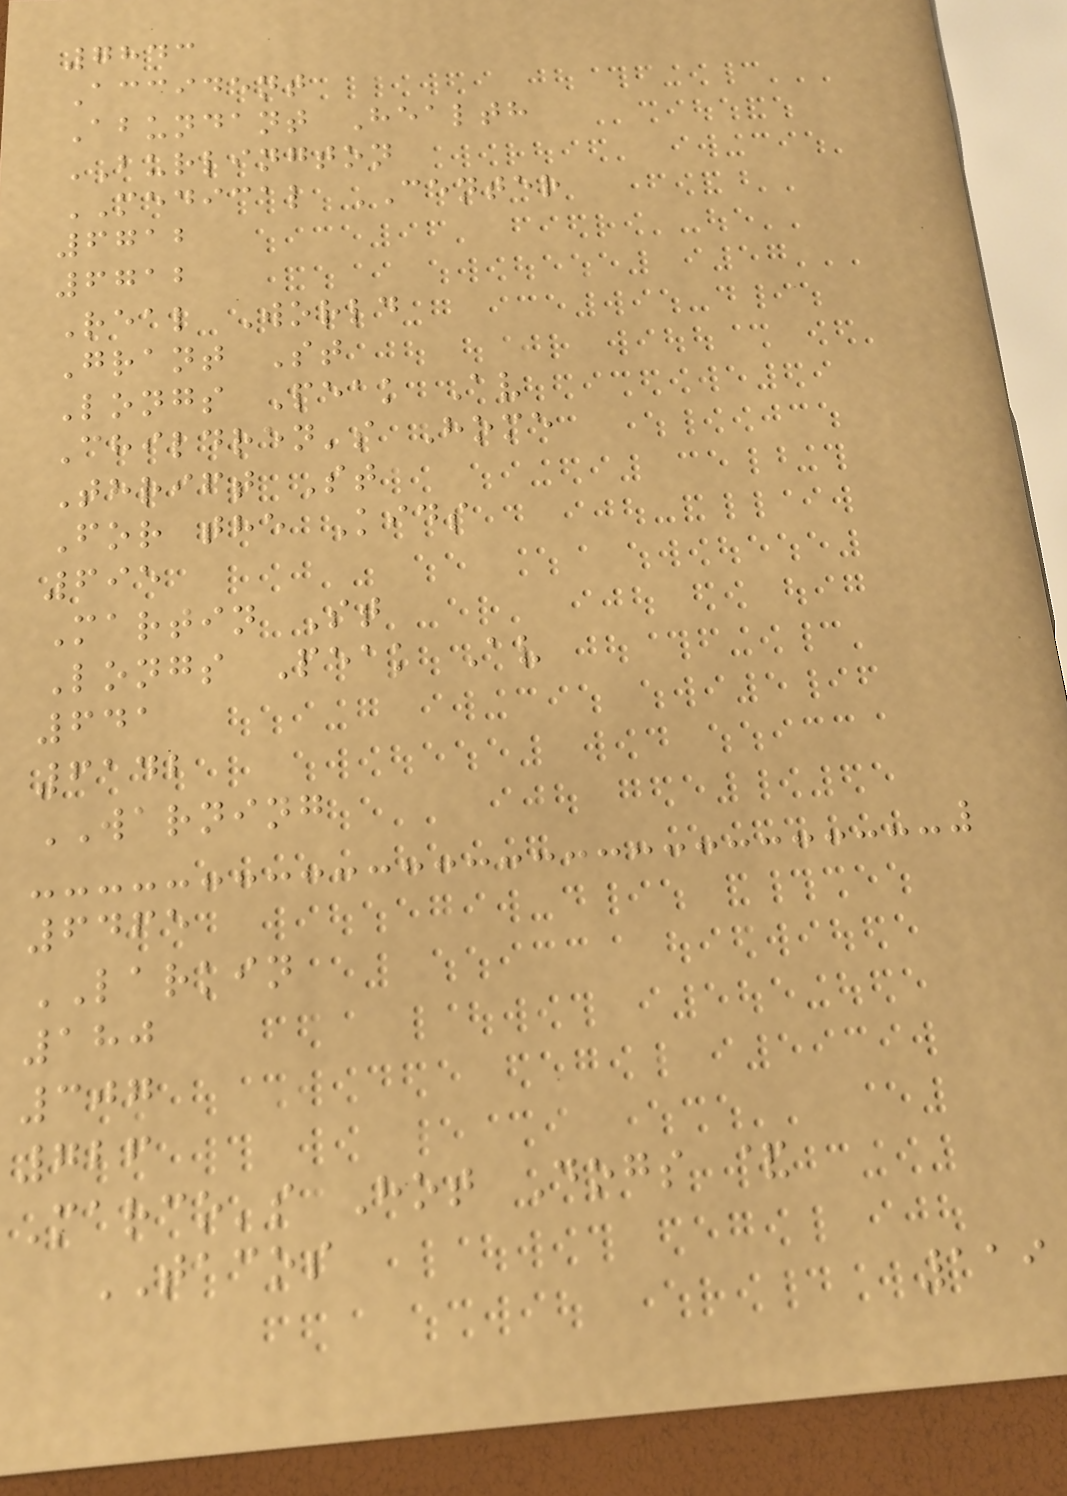7843
Accident
Abundant Health
BURLINGTON
MEDICAL CENTER
6712
6712
Real World
Grant St
Longs Peak Av
Children's Home
Thrift St
For the Kids
695
Martin St
Longs Peak Av
641
6142
WARNING
6465
LARKIN
180
307
726
Marco's Hot Dogs &
TACOS
119
